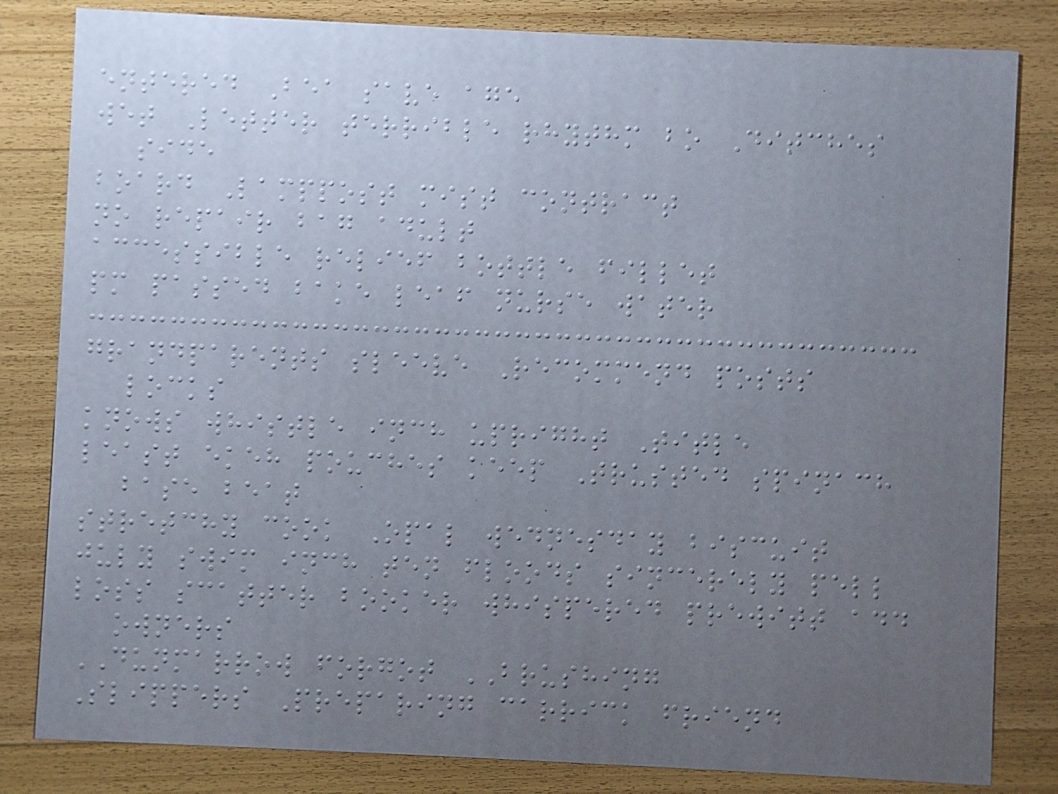entered Bea save age
wet Letter terrible rhythm bo Ditches
side
board Lamppost mist contract
no repair bag adult
accessible relief bottle fillet
pm passed bake leaf nurse water
grandparents sleeve Recommend posts
locks
knows whistle inch upright Title
least ekeh pouches keep Trusted spinach
base beat
stretchy cook Opal wednesday biscuit
july swim inch ten floods sincerely pell
loss scatter booker whispered prewitt add
owners
DUNMARROW forgot BRUSHING
Slippers Preparing carrick friend
